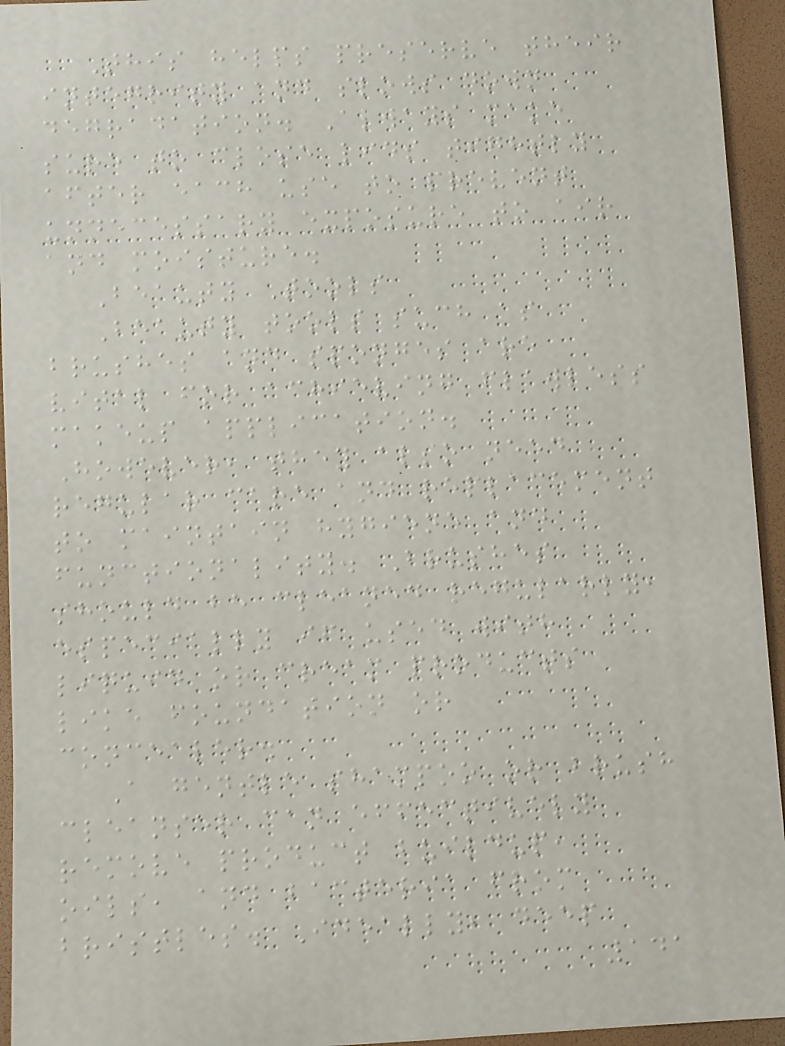This helps preserve their
integrity and slows down
degradation. Always make
sure to close lids tightly
after each use to prevent
unnecessary exposure to air
and moisture.
Beauty Tools
Beauty tools such as
brushes and sponges are
vital for achieving flawless
makeup application.
However, they also need
regular care and replacement
to maintain hygiene and
functionality. Brushes
should be cleaned regularly,
especially if used with
liquid or cream products
like foundation or
concealer.
A gentle shampoo or brush
cleanser can effectively
remove product buildup,
oils, and bacteria from
bristles. Ideally, deep
141
